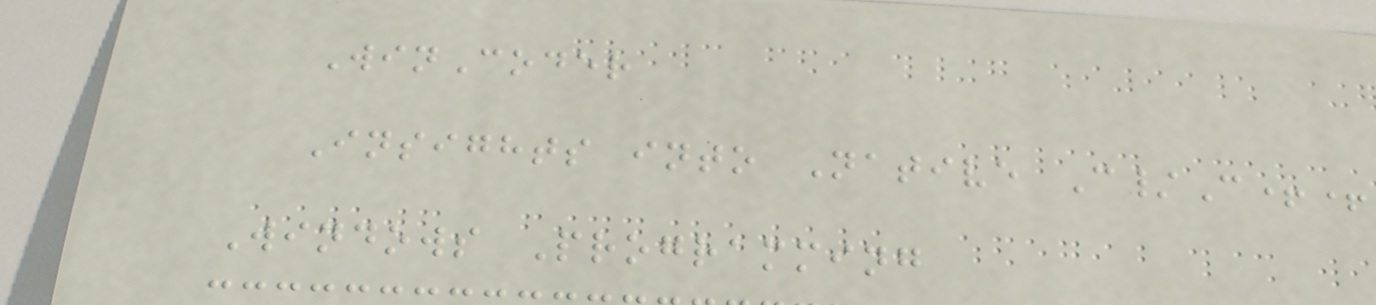WinCoder
Insights into Native C/C++
Windows Programming
